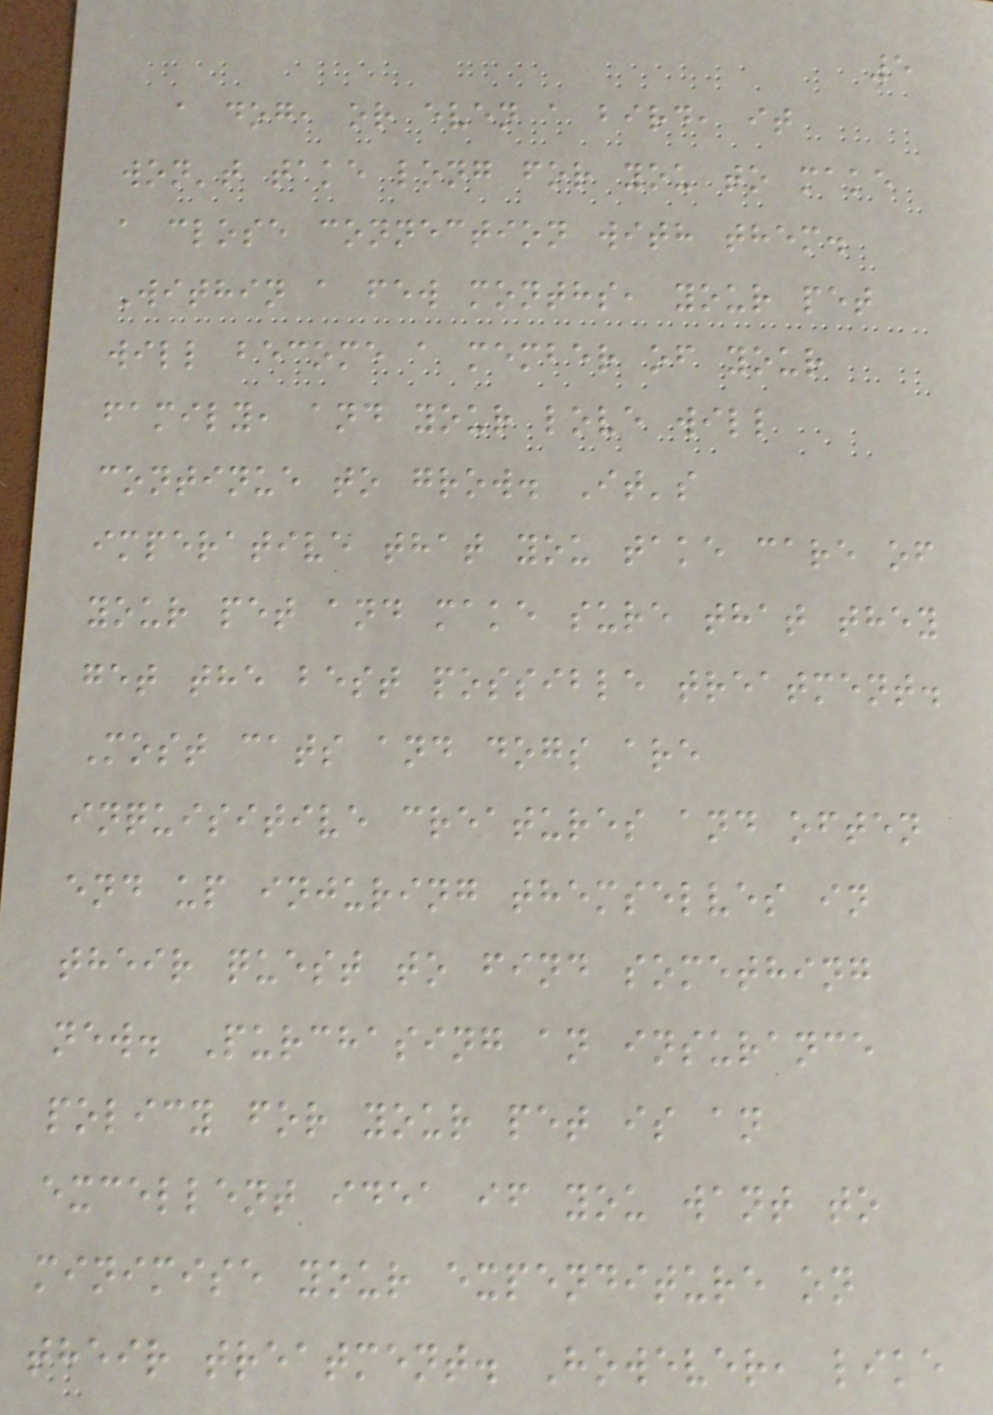5
a dog, or even a bird, it
won't take long for you to make
a close connection with them.
Within a few months, your pet
will become a member of your
family, and your love will
continue to grow. It's
imperative that you take care of
your pet and make sure that they
get the best possible treatment.
Most cats and dogs are
inquisitive creatures and often
end up injuring themselves in
their quest to find something
new. Purchasing an insurance
policy for your pet is an
excellent idea if you want to
minimise your expenditure on
their treatment. However, like
